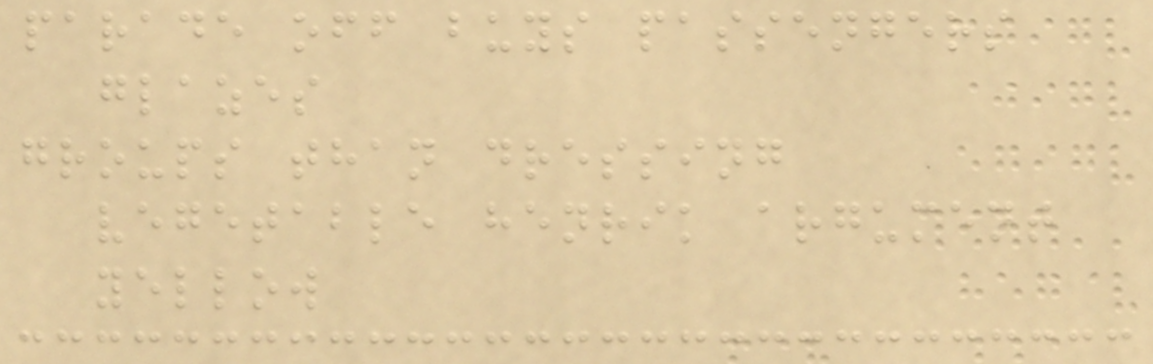parade off buys passengers
glazes
groups than dressing
vegetable henrik argument
yellow
